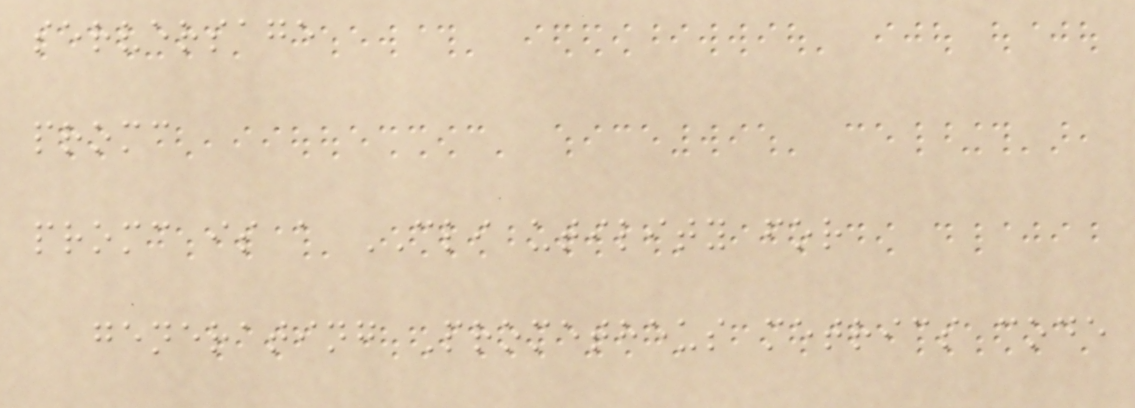serversage
promc
promc is a CLI utility for
generating Prometheus metrics code
